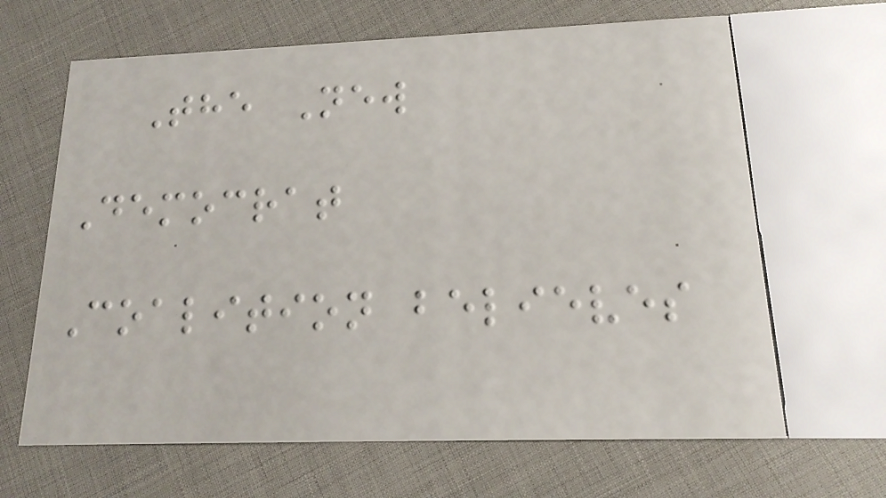The New
Democrat
Coalition believes
